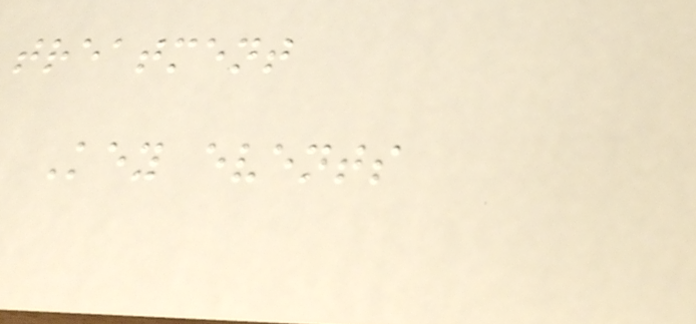treatment
Key events
